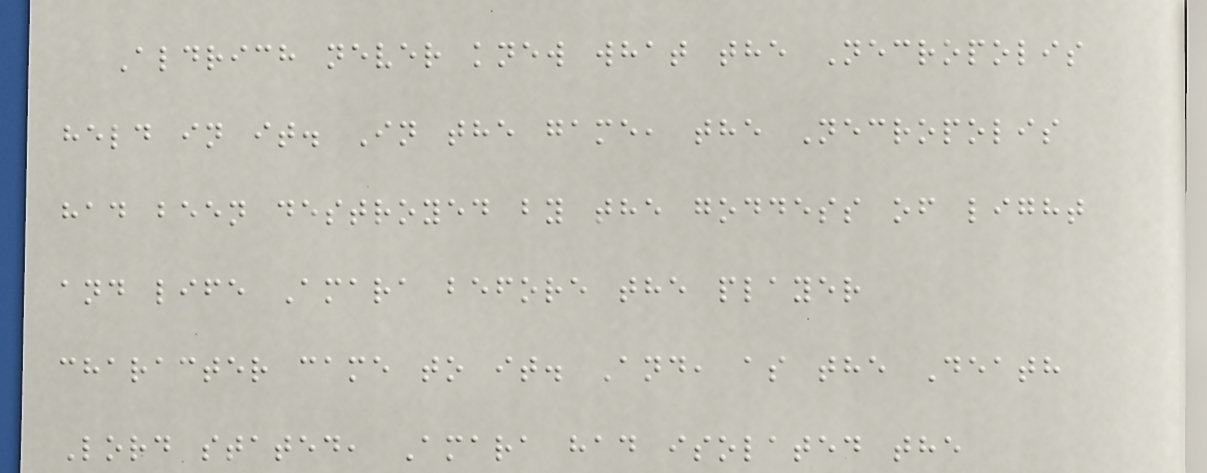Aldrich never knew what the Necropolis
held in it. In the game, the Necropolis
had been destroyed by the goddess of light
and life Amara before the player
character came to it. And, as the Death
Lord stated, Amara had isolated the
